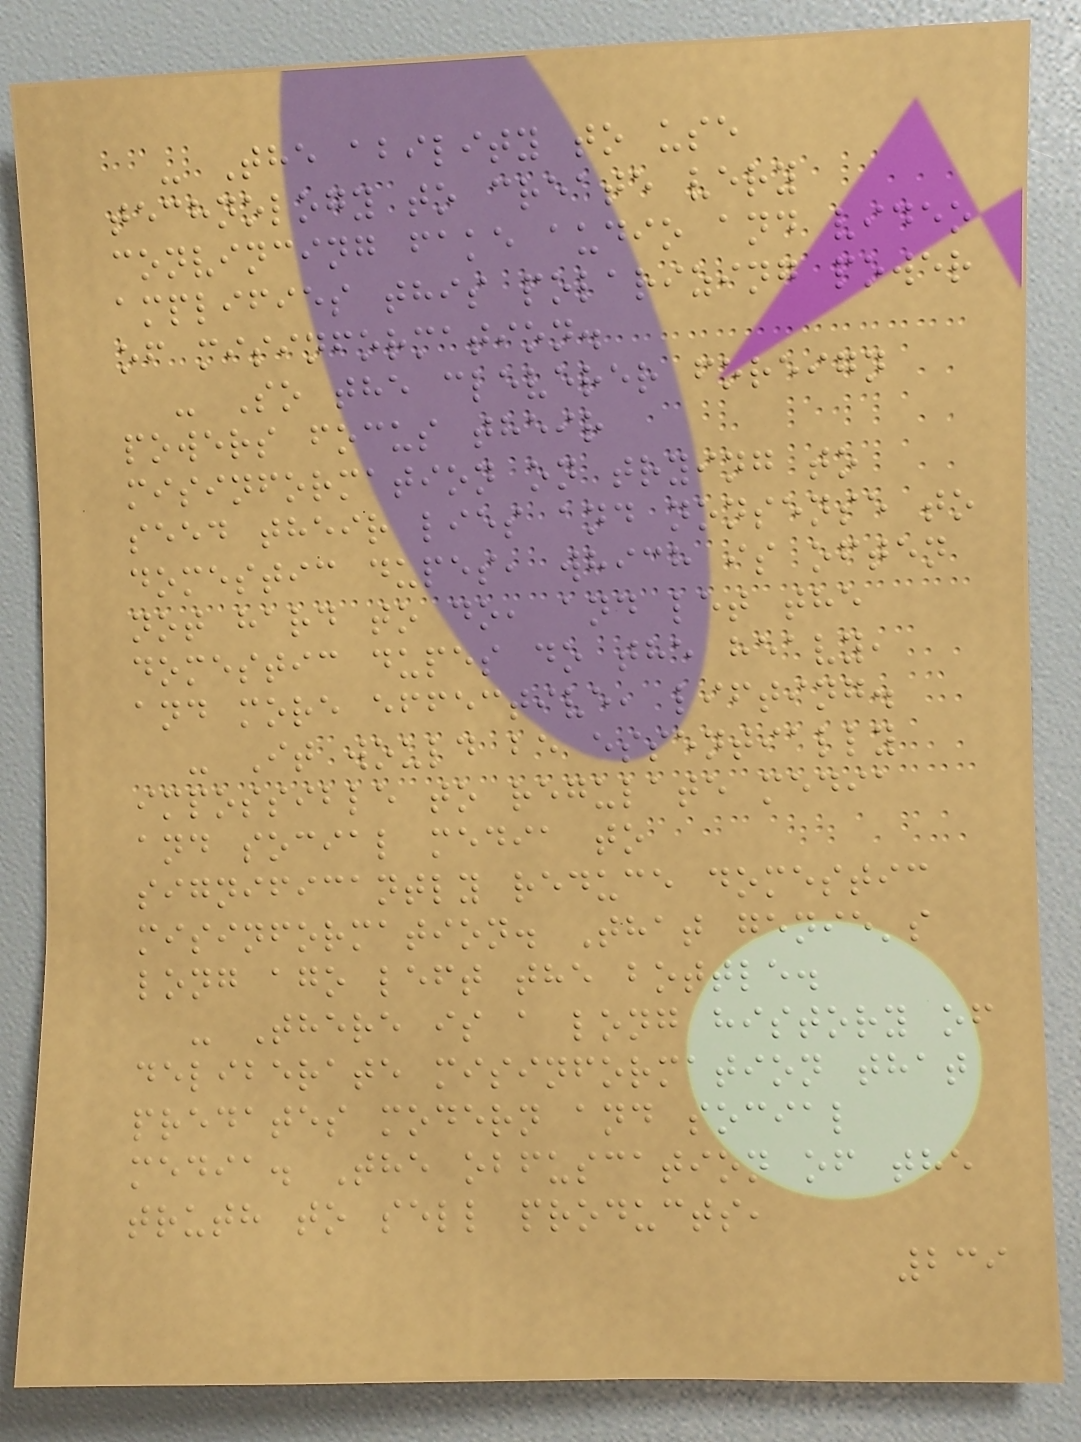- The ability to use
technology to create very
convincing fake audio and video
amplifies this polarizing power
of misinformation.
- So the cleverer foreign
powers focus their
misinformation on trying to
seed their lies and nonsense to
domestic dupes, which is often
not hard to do, and let the
domestic dupes do the heavy,
and more effective, lifting.
- It would be essentially
impossible to regulate media
and social media to
significantly reduce domestic
misinformation. That genie's
long ago left the bottle.
- There is a long history of
deliberate misinformation that
predates modern and social
media. The obfuscation of the
truth to sell products,
239
